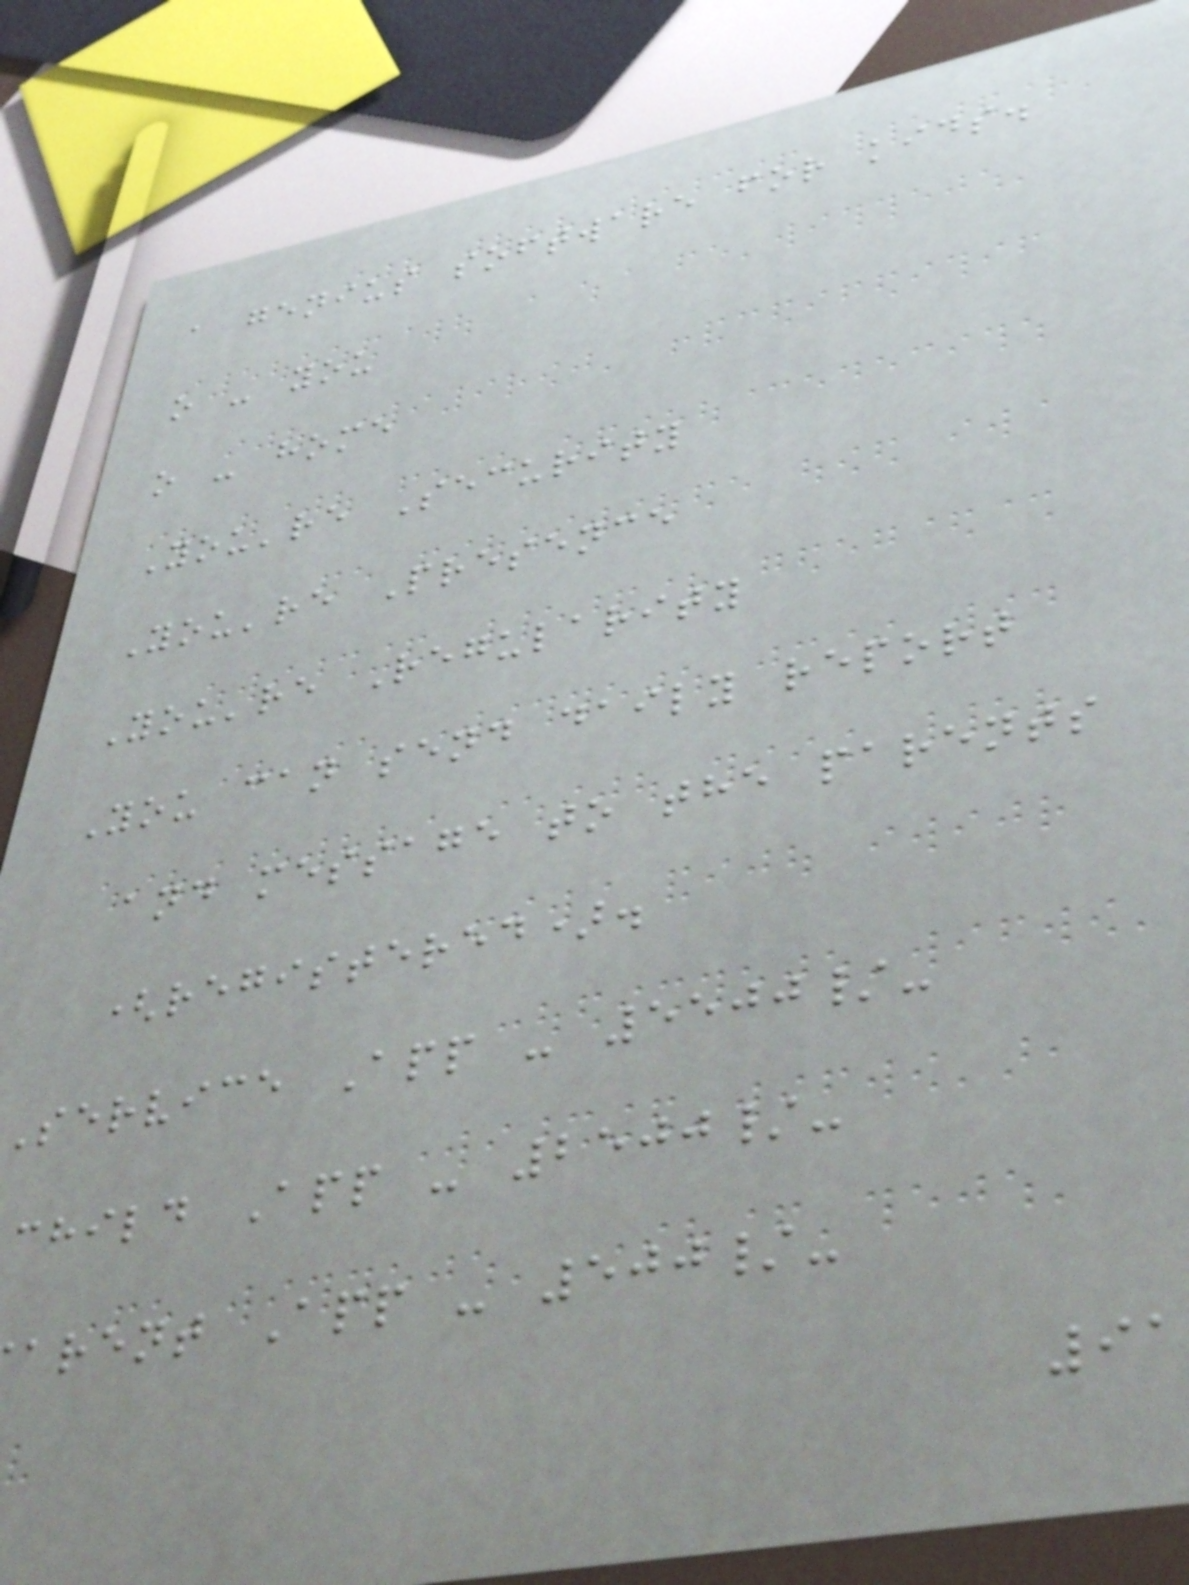a genius software for kids.
o - you
o - home
You're Security
You're Presence
You're Regularity
You can send daily report
and message to the parents
(registered).
Service App - 5500/-
child App - 2500/-
arent App - 500/-
91
